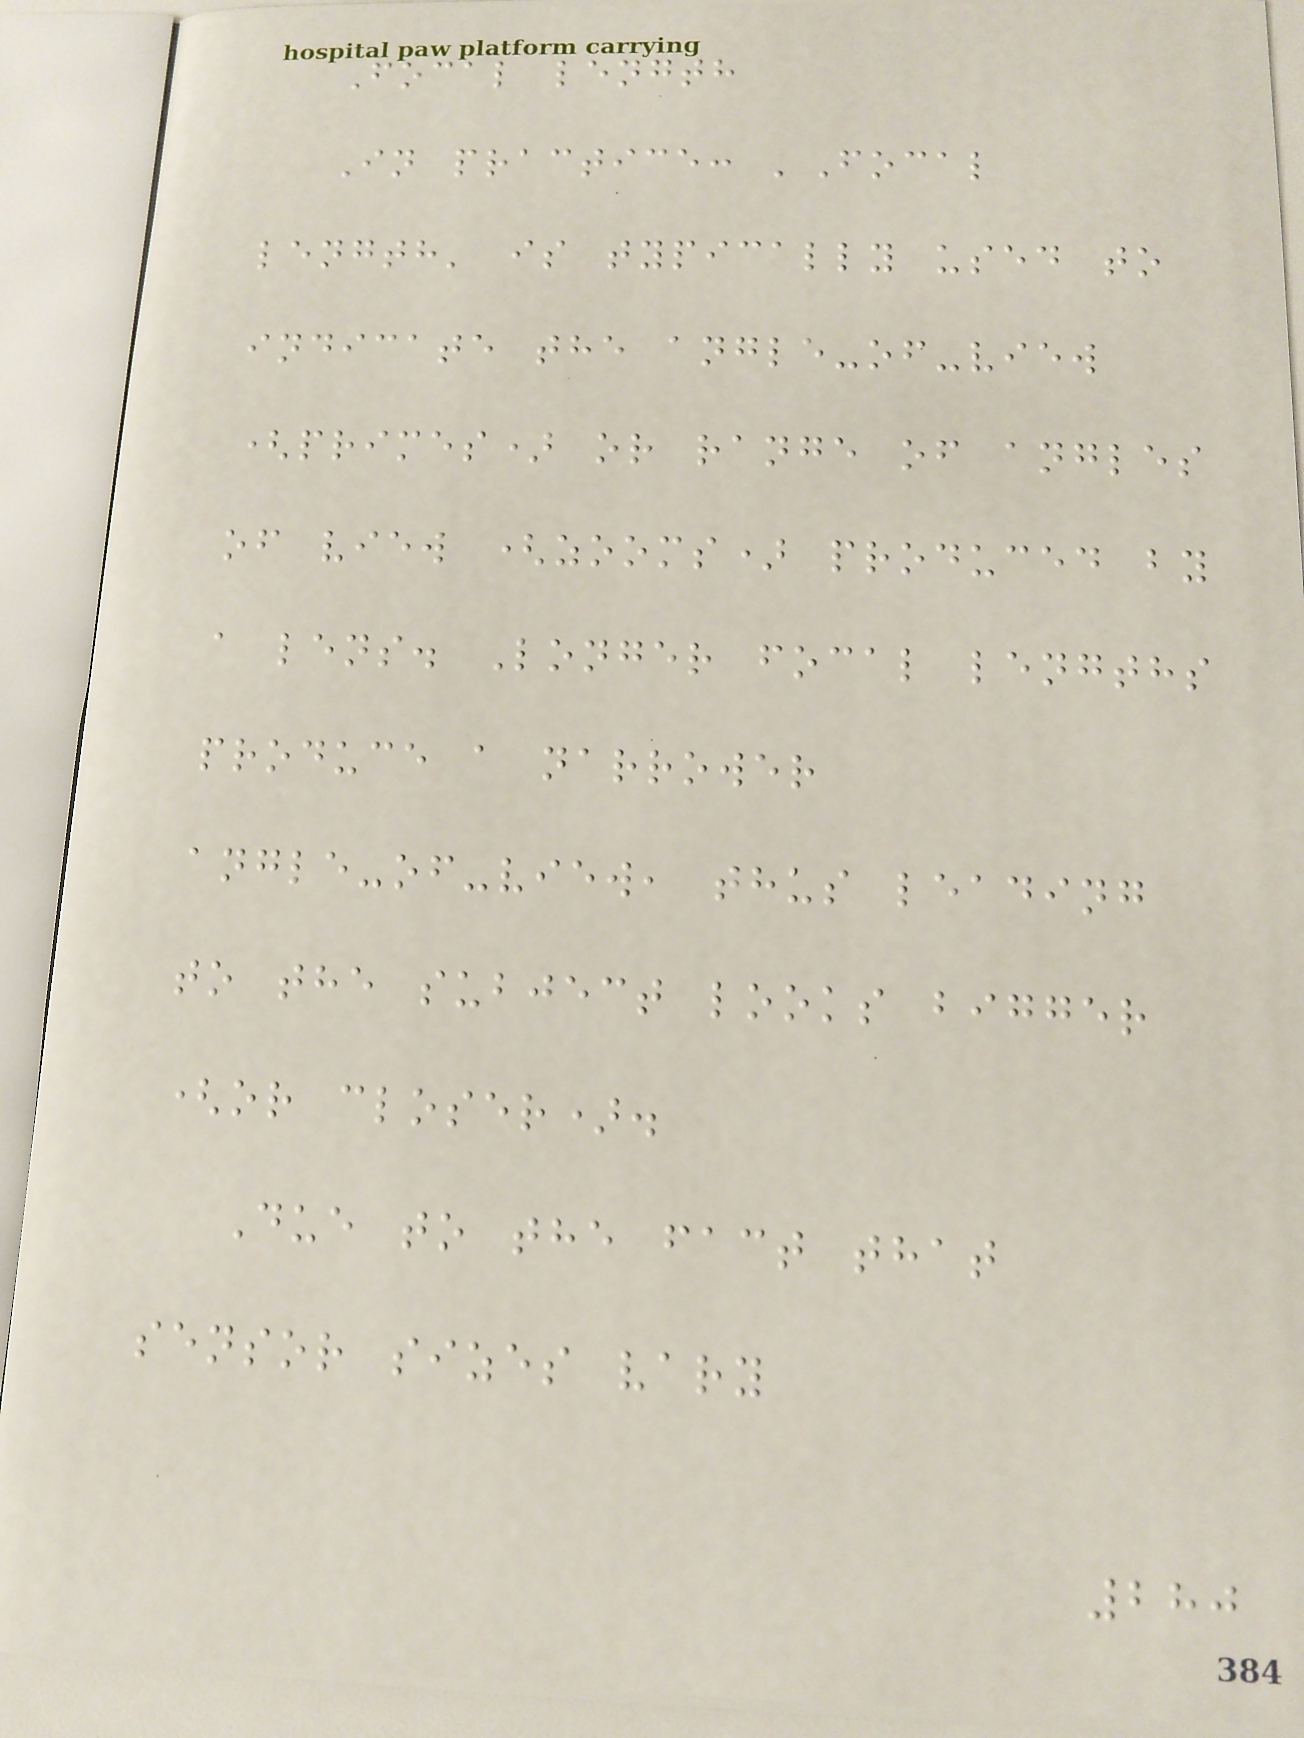Focal length
In practice: 'Focal
length' is typically used to
indicate the angle-of-view
(primes) or range of angles
of view (zooms) produced by
a lens. Longer focal lengths
produce a narrower
angle-of-view, thus leading
to the subject looks bigger
(or closer).
Due to the fact that
sensor sizes vary
280
